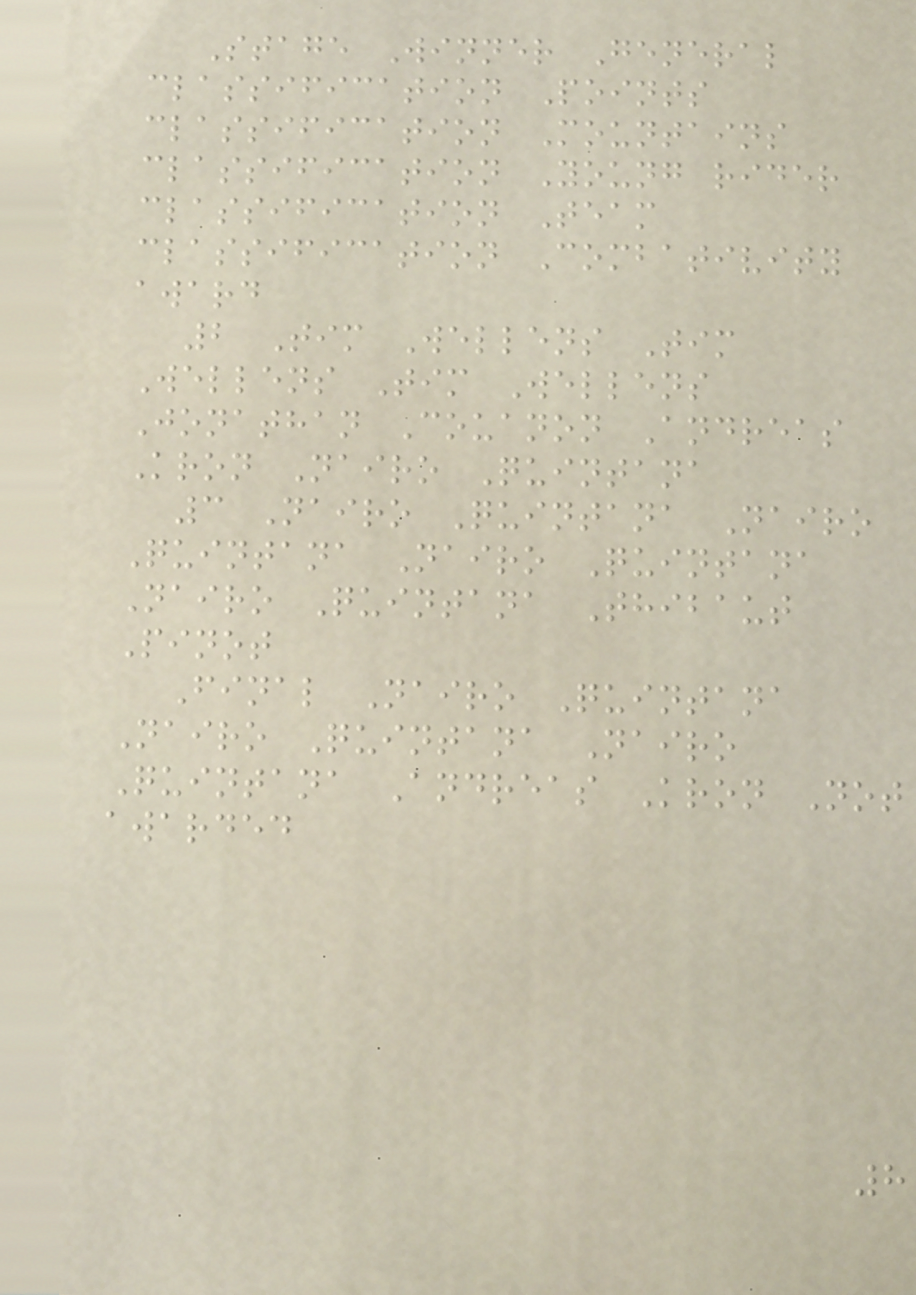Stage Winner General
classification Points
classification Mountains
classification Young rider
classification Team
classification Combativity
award
2 Tim Wellens Tim
Wellens Tim Wellens
Jonathan Couanon Andreas
Kron Nairo Quintana
3 Nairo Quintana Nairo
Quintana Nairo Quintana
Nairo Quintana Thibaut
Pinot
Final Nairo Quintana
Nairo Quintana Nairo
Quintana Andreas Kron Not
awarded
8
